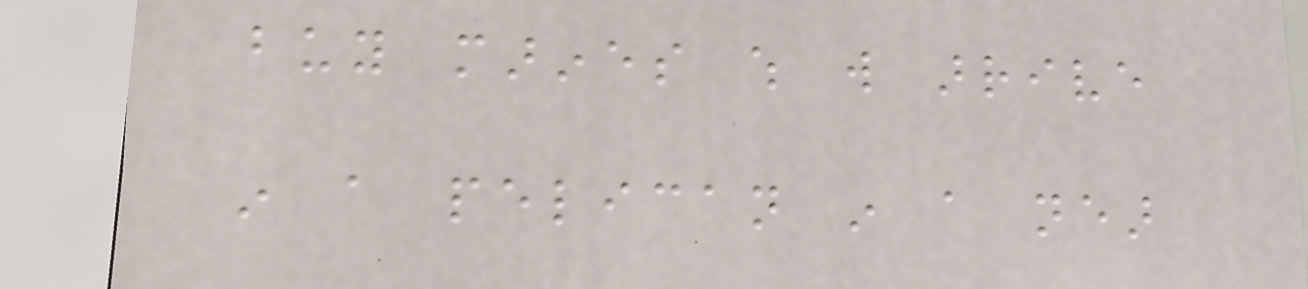buy marines which will arrive
in a pelican in a near
